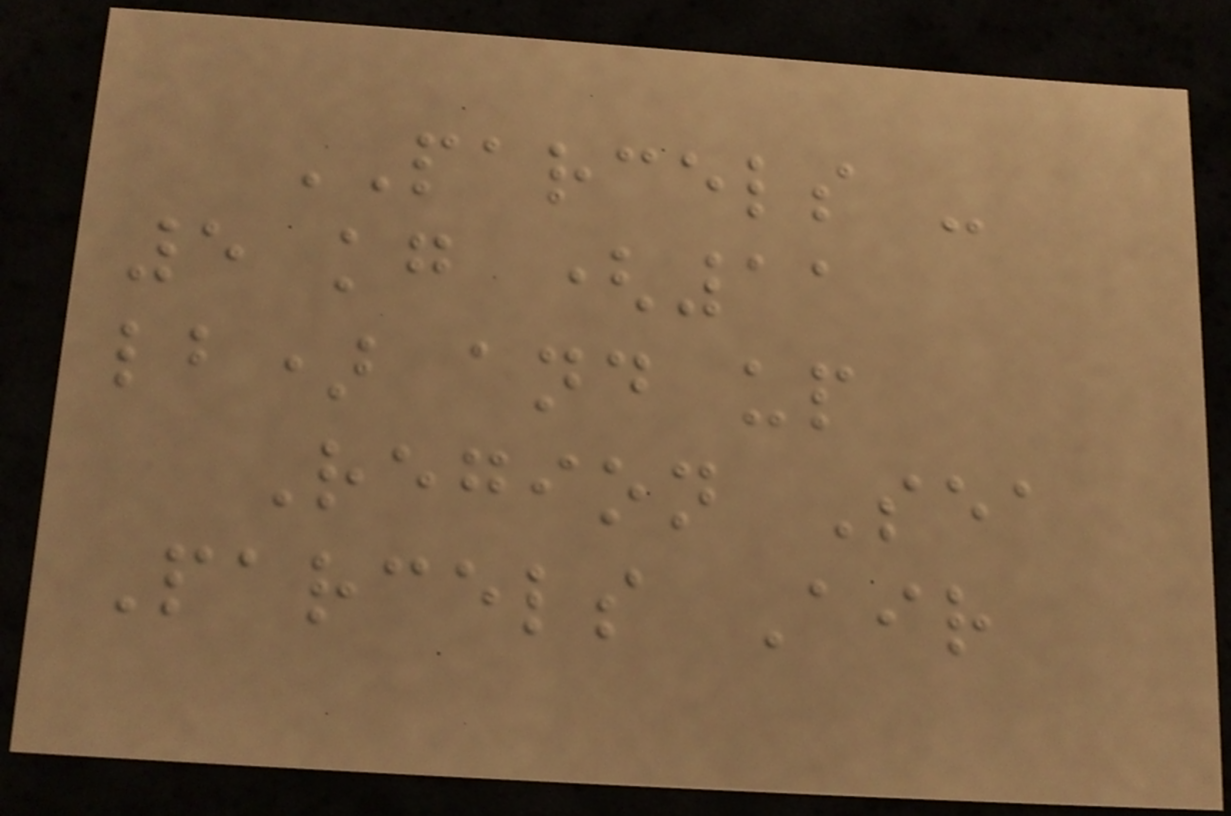PARCELS -
5 kg (11
lb) and up
Region Sea
Parcels Air
